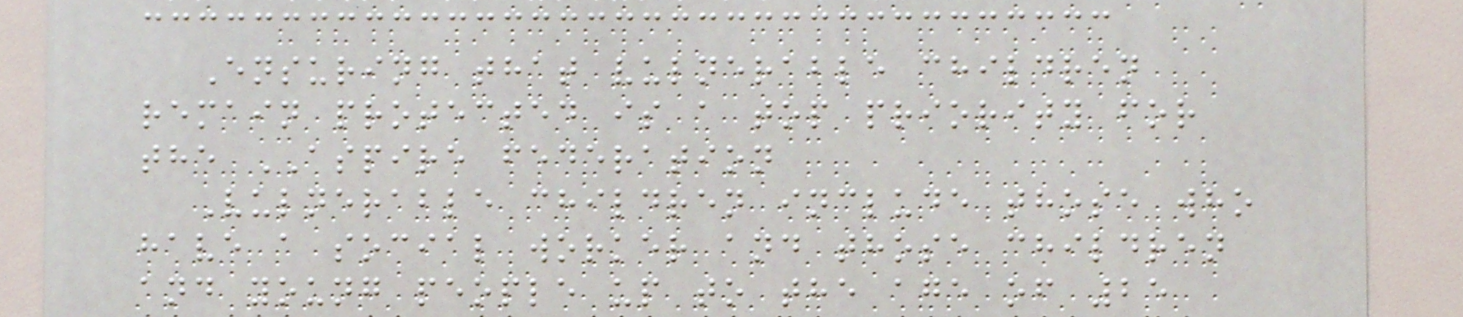Ensuring that vulnerable children
remain protected is a top priority for
the ASPIRE federation
Vulnerable children include those who
have a social worker and those children
and young people up to the age of 25
